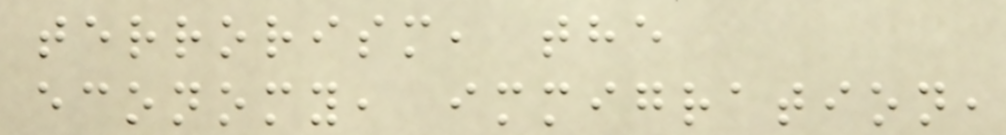terrorism, the
economy, immigration,
